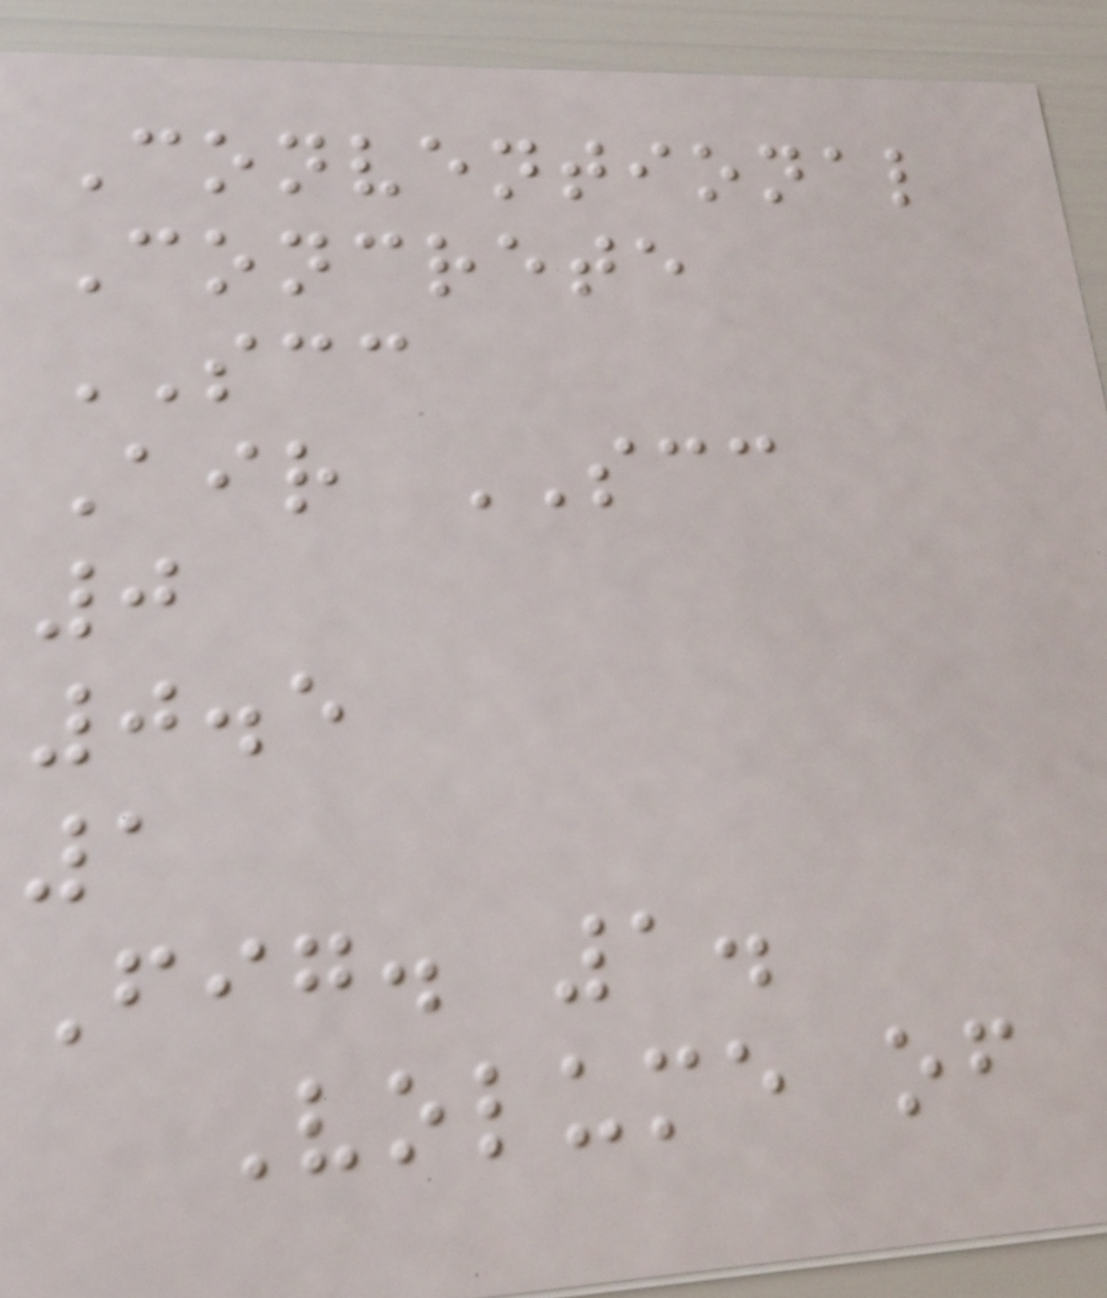Conventional
Concrete
SCC
Air SCC
0
0.5
1
Fig. 1.
Volume of
